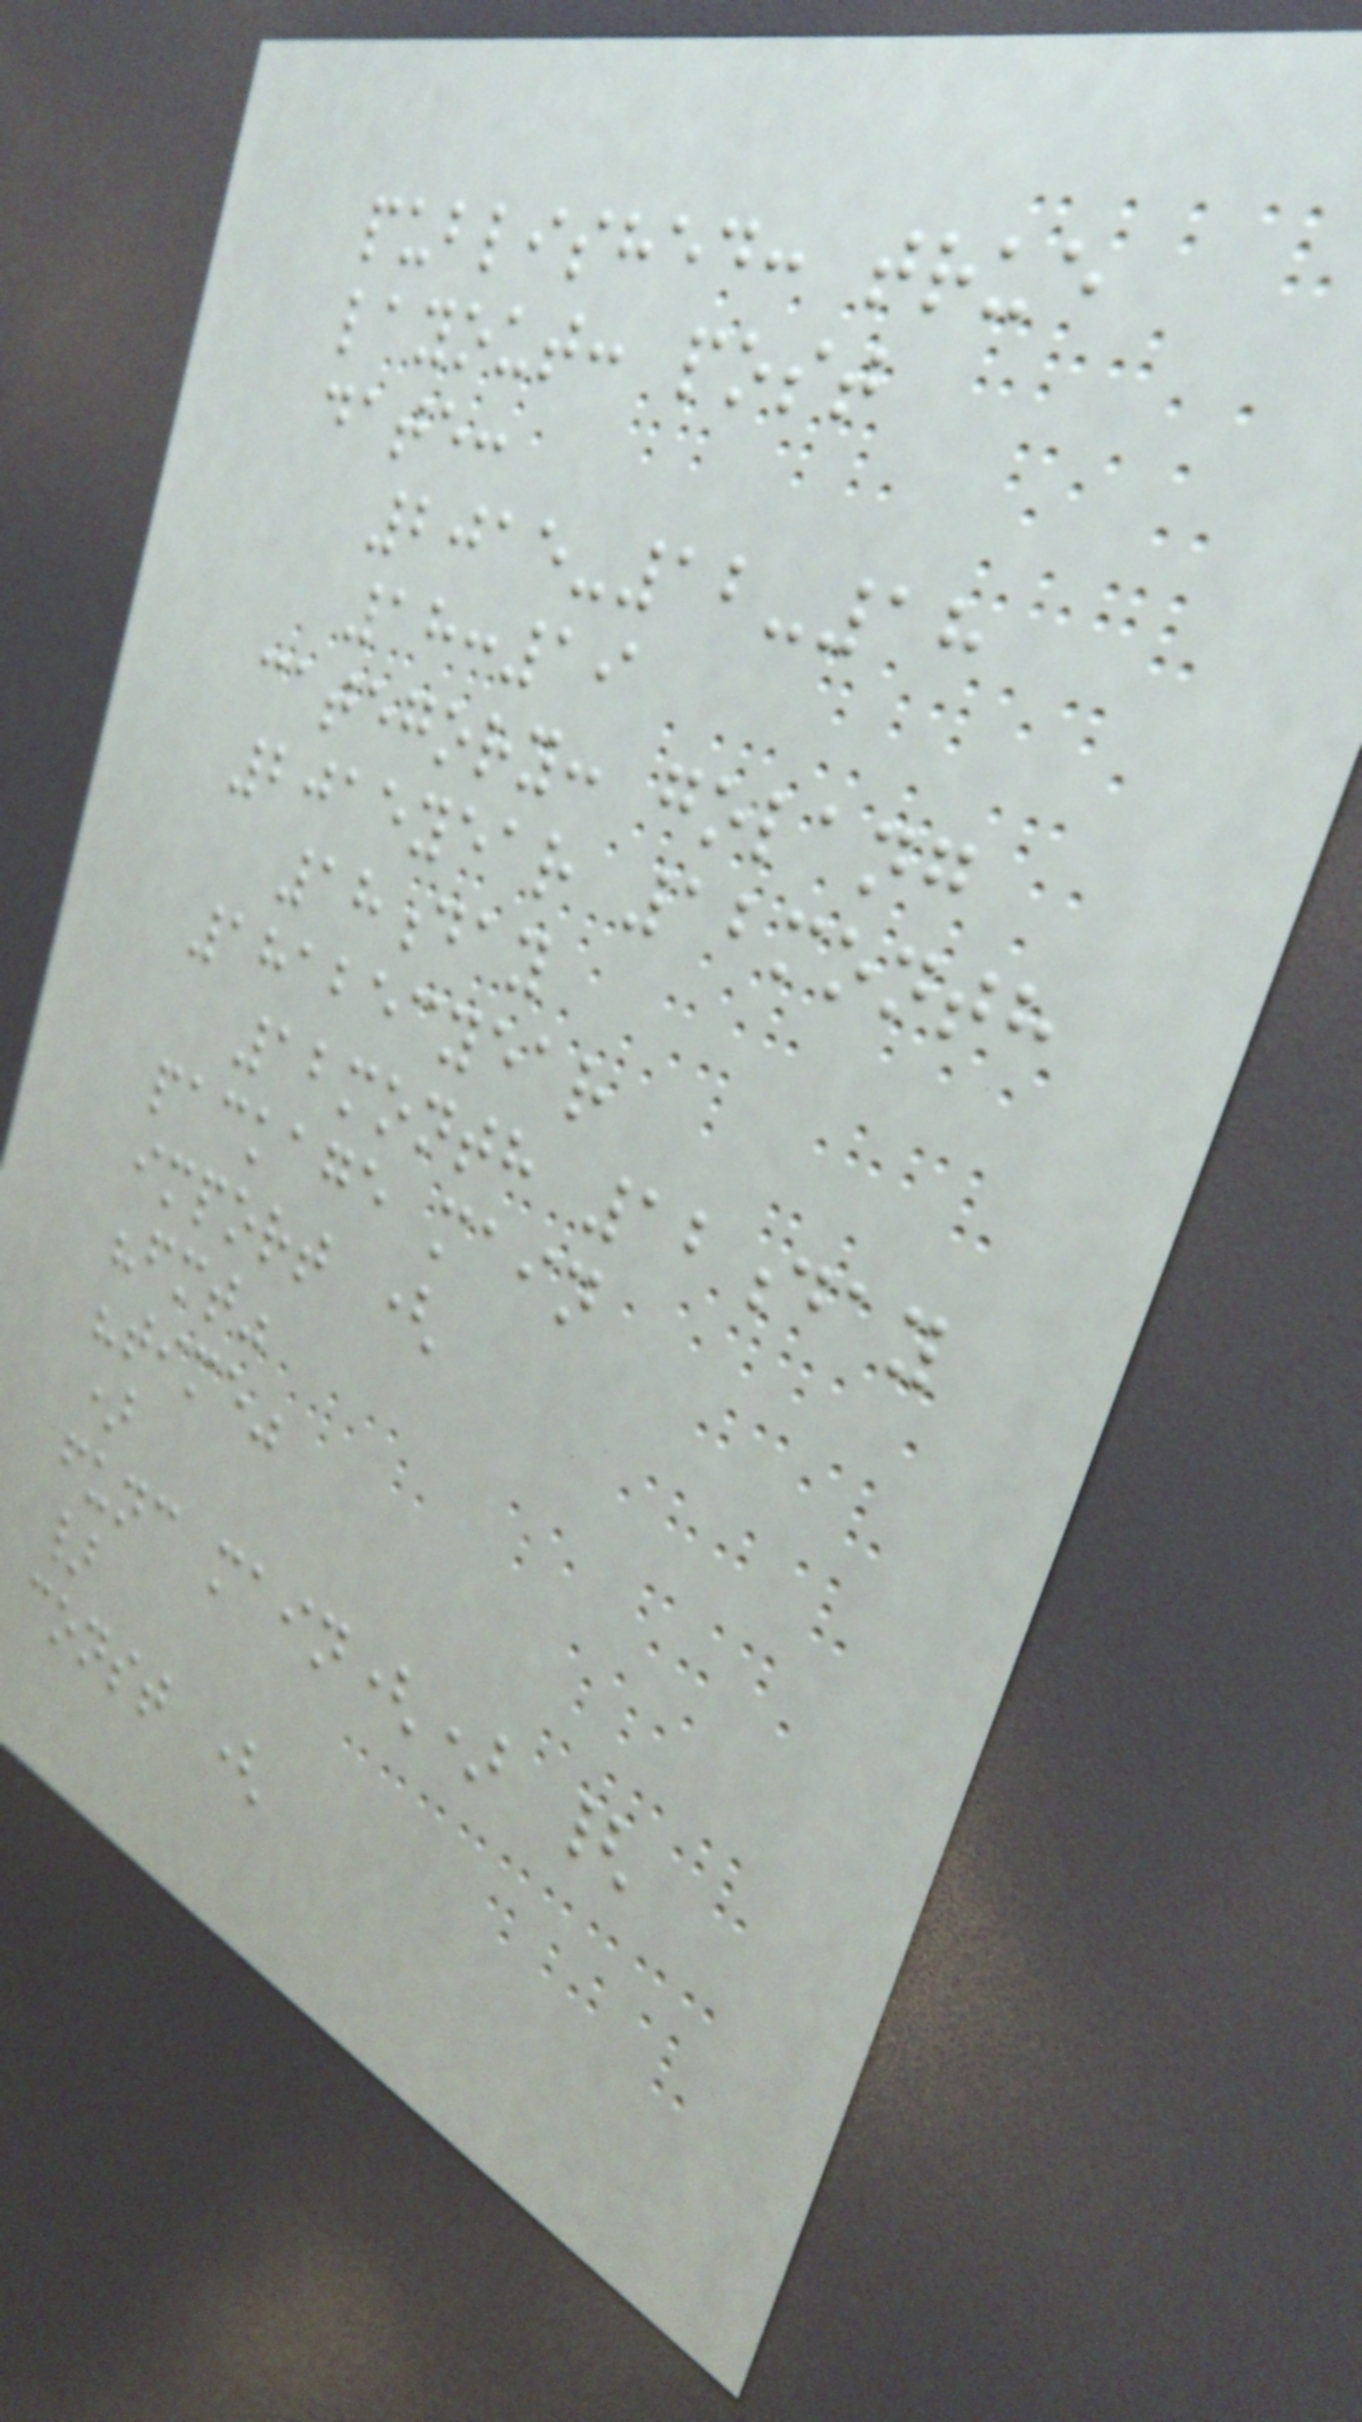published: true
layout: post
date:
2015-12-18
18:19
category: golang
2015year 12month
18day
181253year
12month 12day
package main
import (
"fmt"
"time"
)
func main() {
}
const (
